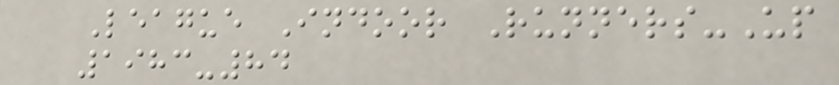League Indoor Runners-Up
1983-84
